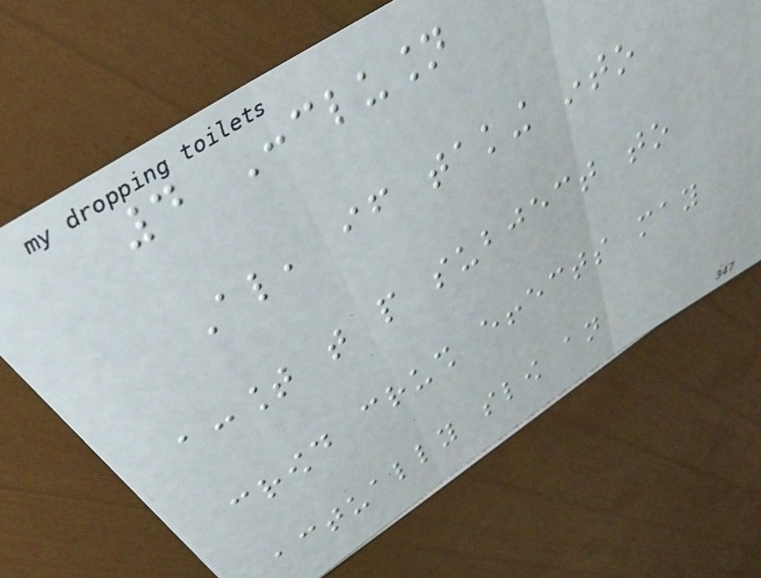4 Conclusion
Also, if taking into
account that people subject to
crowd crush effects may
actually slow an
